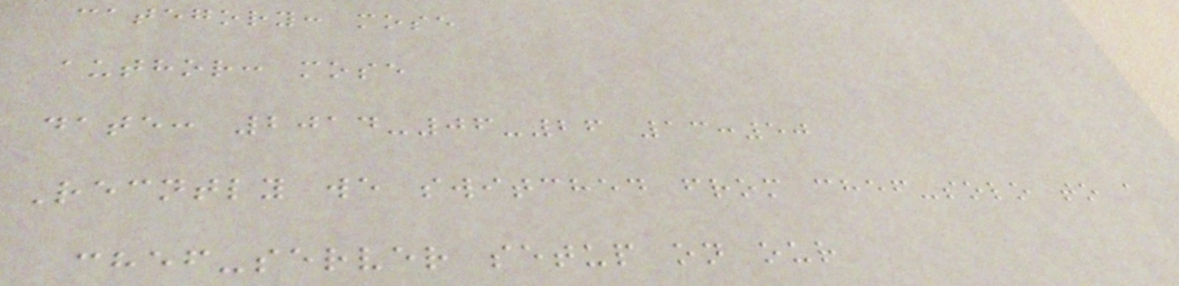category: mose
author: mose
date: 2014-06-26 13:50
Recntly we switched from chef-solo to a
chef-server setup on our
